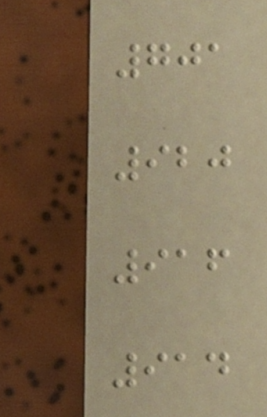701
920
916
914
